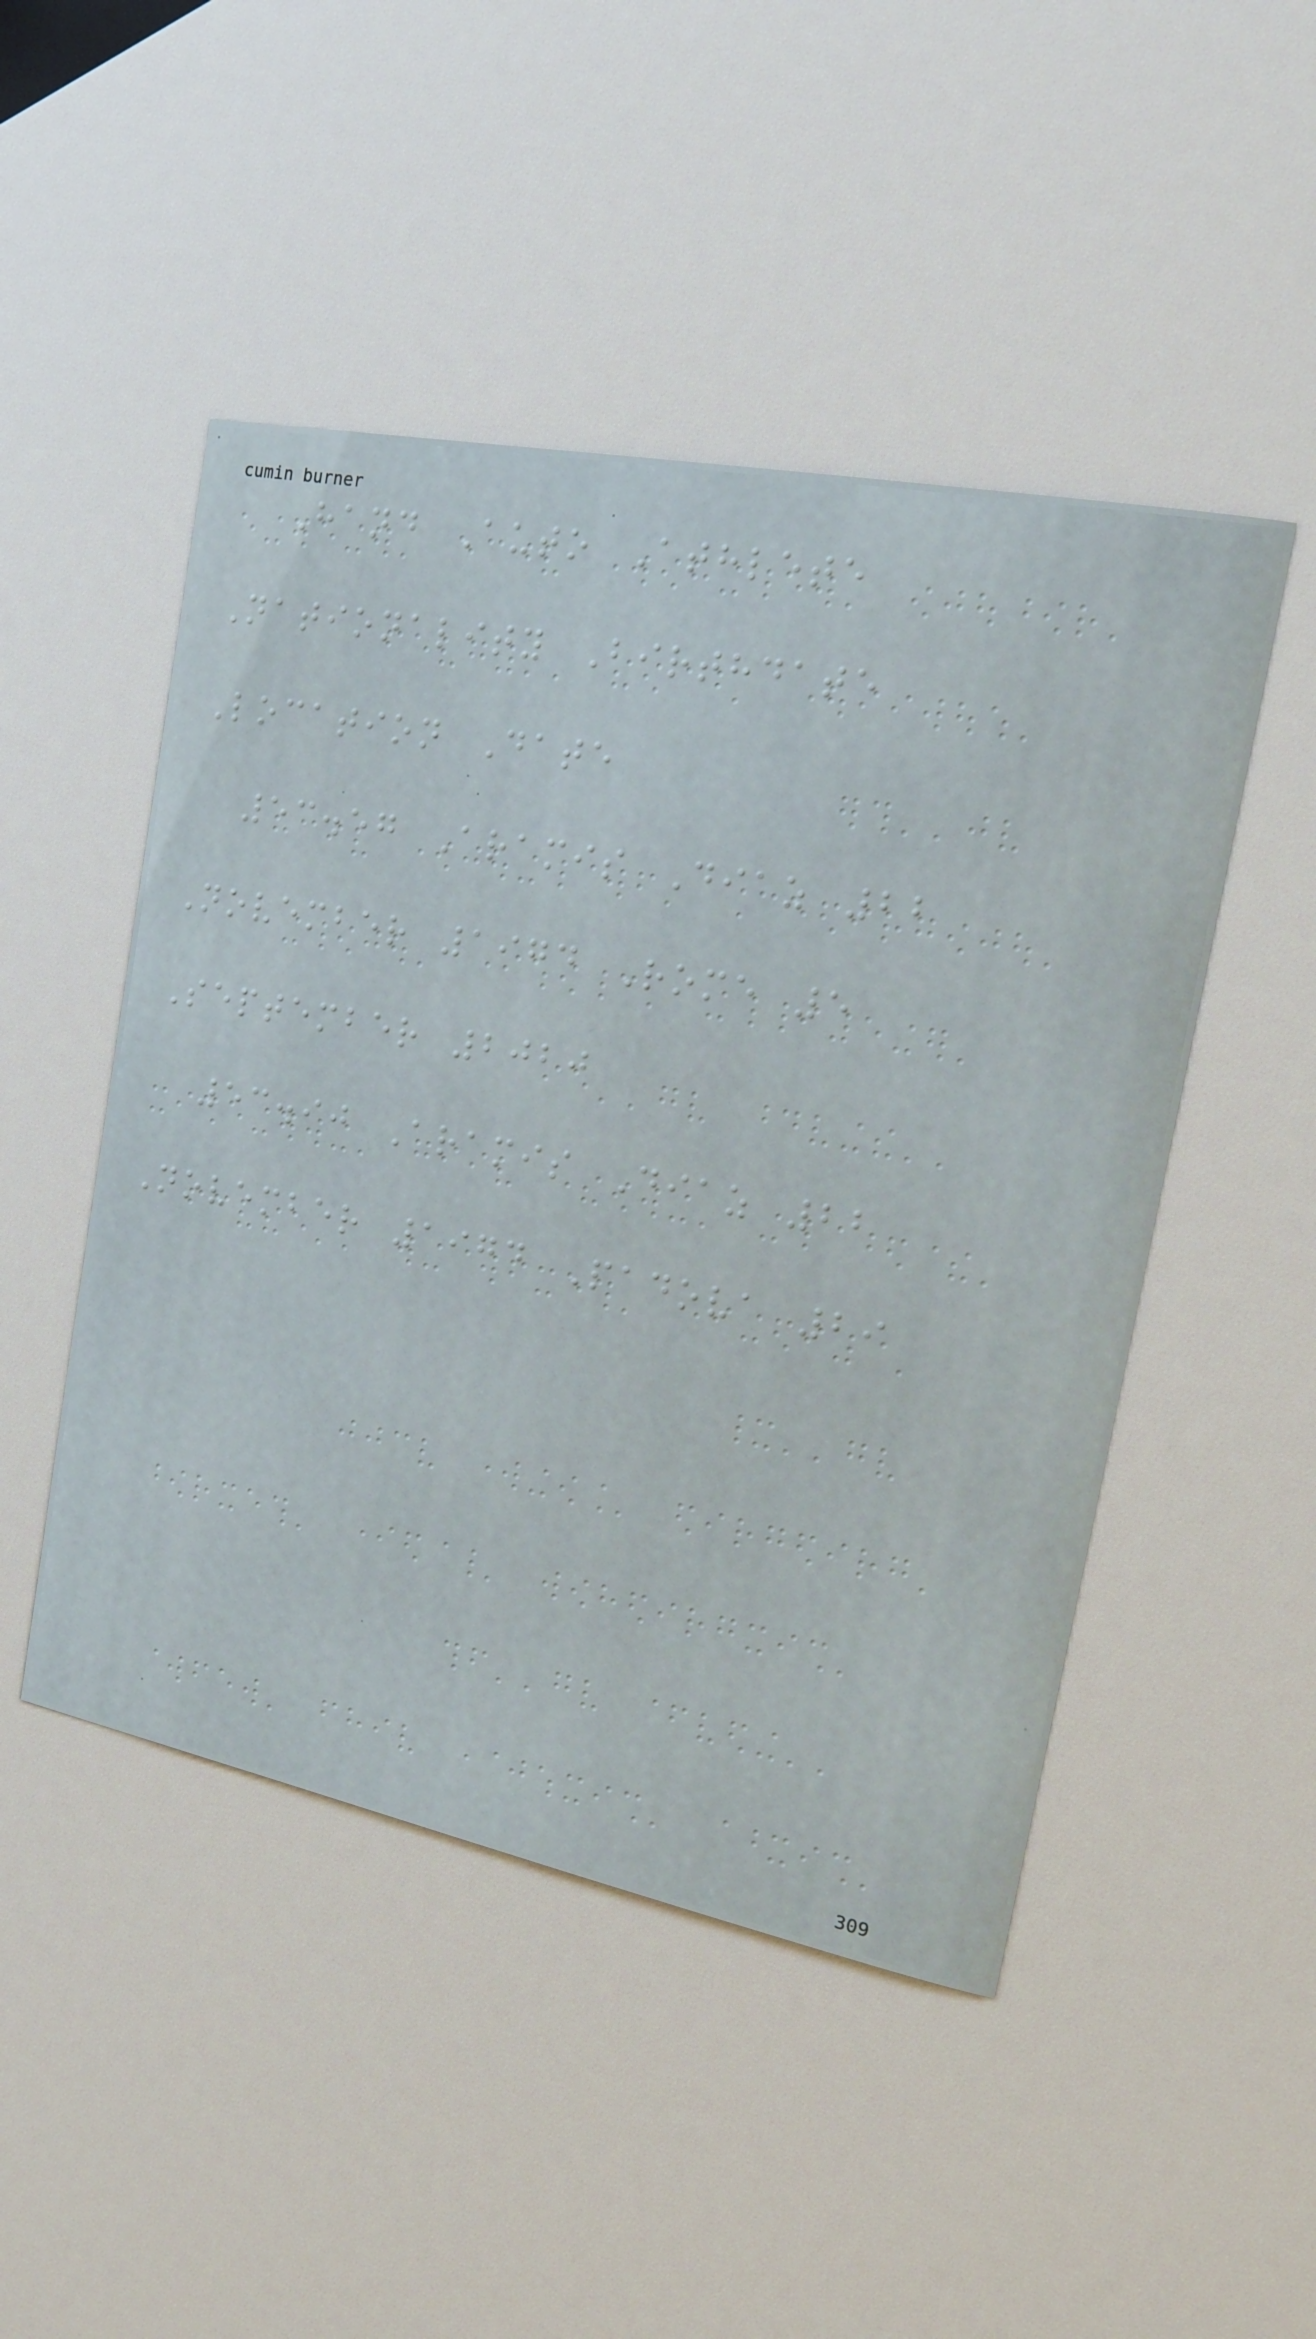Hand Auto Athlete
Nationality Birthdate
Location Date
53.57 Aramis Diaz 22
November 1974 Rome 5
September 2020
53.90 Aramis Diaz 22
November 1974 Padova 29
